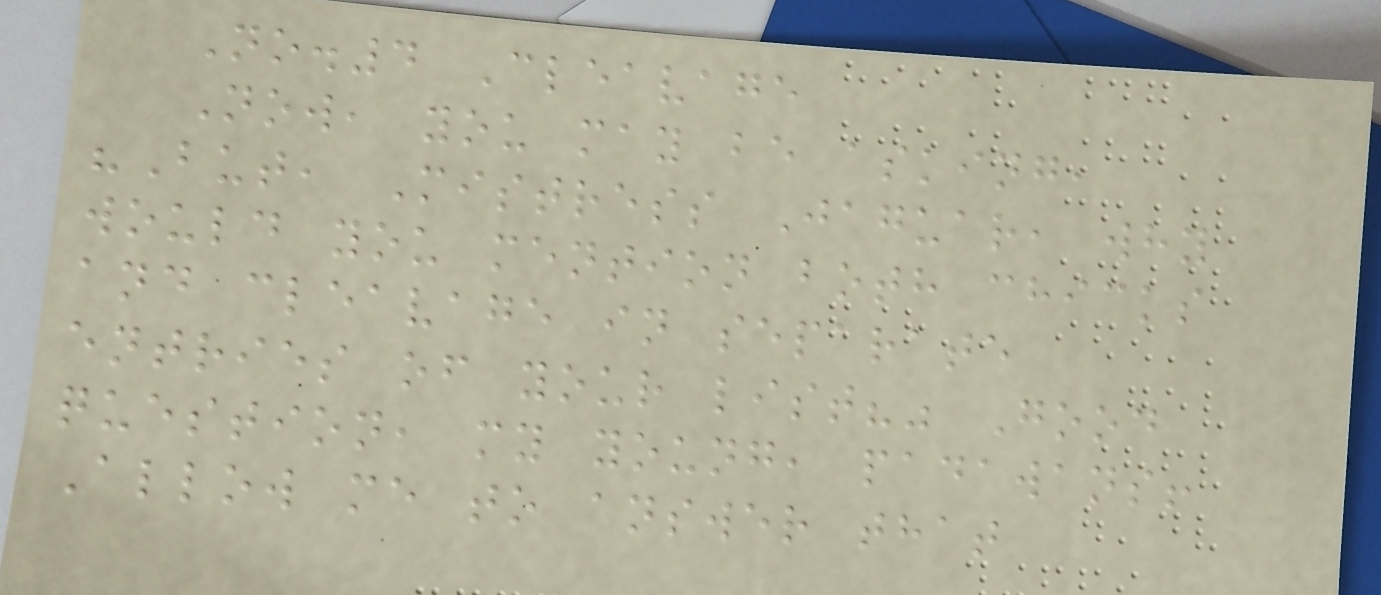No.4 Cleavage
Now, you may be asking,
"But, Mistress Jaguar, why
would you mention both chicks
and cleavage in separate
entries of your list?" Good
question, my young, padawans!
Allow me to answer that
